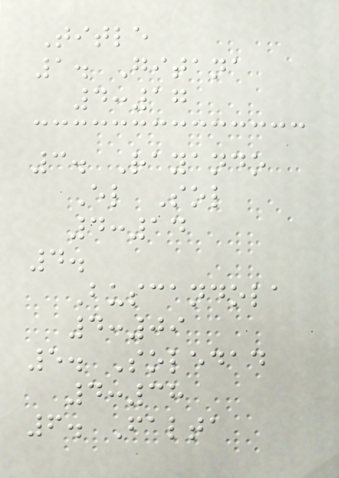Title
1. Gitana
4:17
3. Rayando
El Sol
4:14
4.
Buscandola
4:09
5. Soledad
4:38
6. Falta
